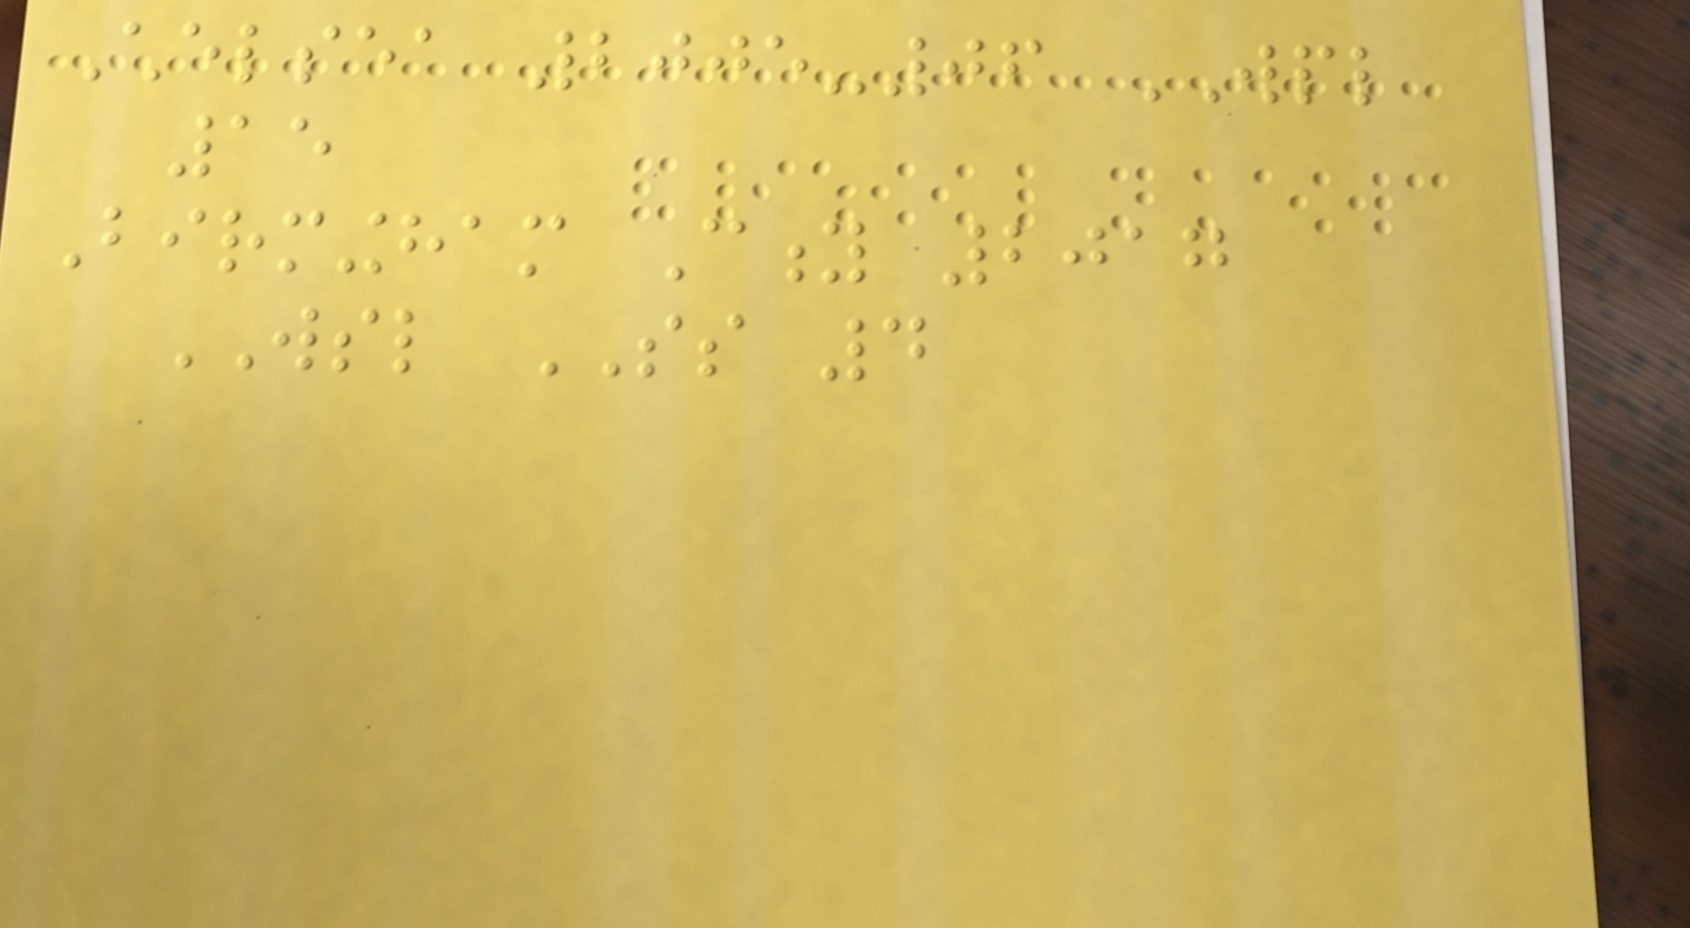Chelsea 2005-06 WPL
15
Birmingham City 2017
WSL SS 4
